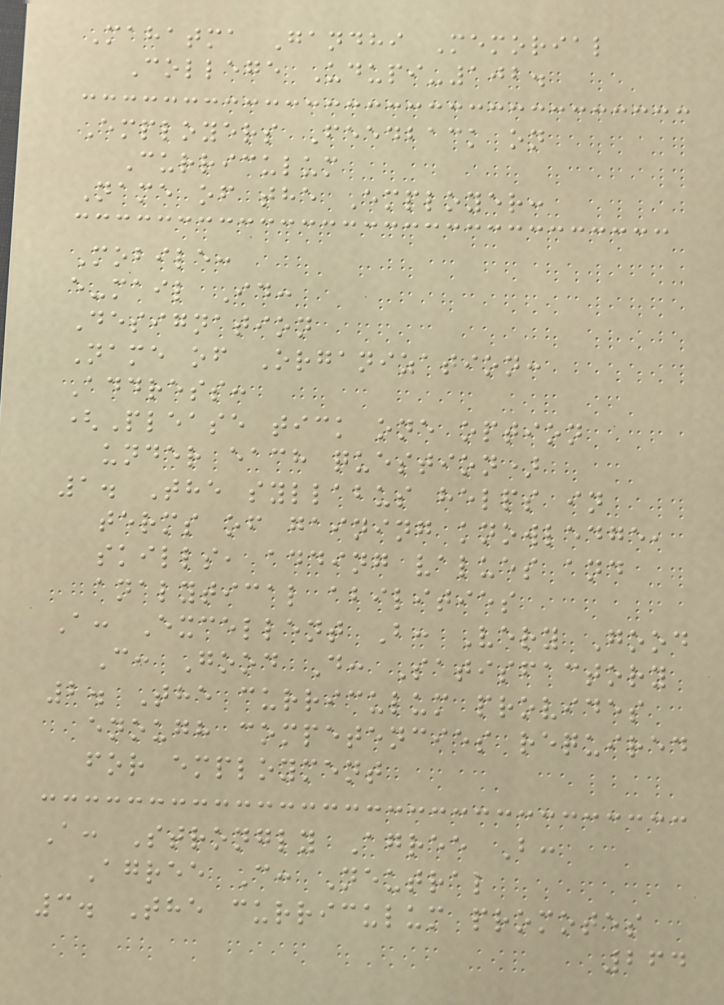Mahatma Gandhi Memorial
College Udupi-102.
Employers Feedback on
Curriculum
Name of the Employer:
Mobile:
e-mail Id:
Designation
Name of Organization:
Address:
(Please tick one option
under each question)
1. The syllabus helps in
terms of gaining knowledge,
skills, adding values and
analytical abilities
A: Excellent B: Very Good
C: Good D: Satisfactory
2. The curriculum provides
enough competencies required
for employment
A: Strongly Agree B:
Agree C: Neutral
3. The curriculum promotes
264
